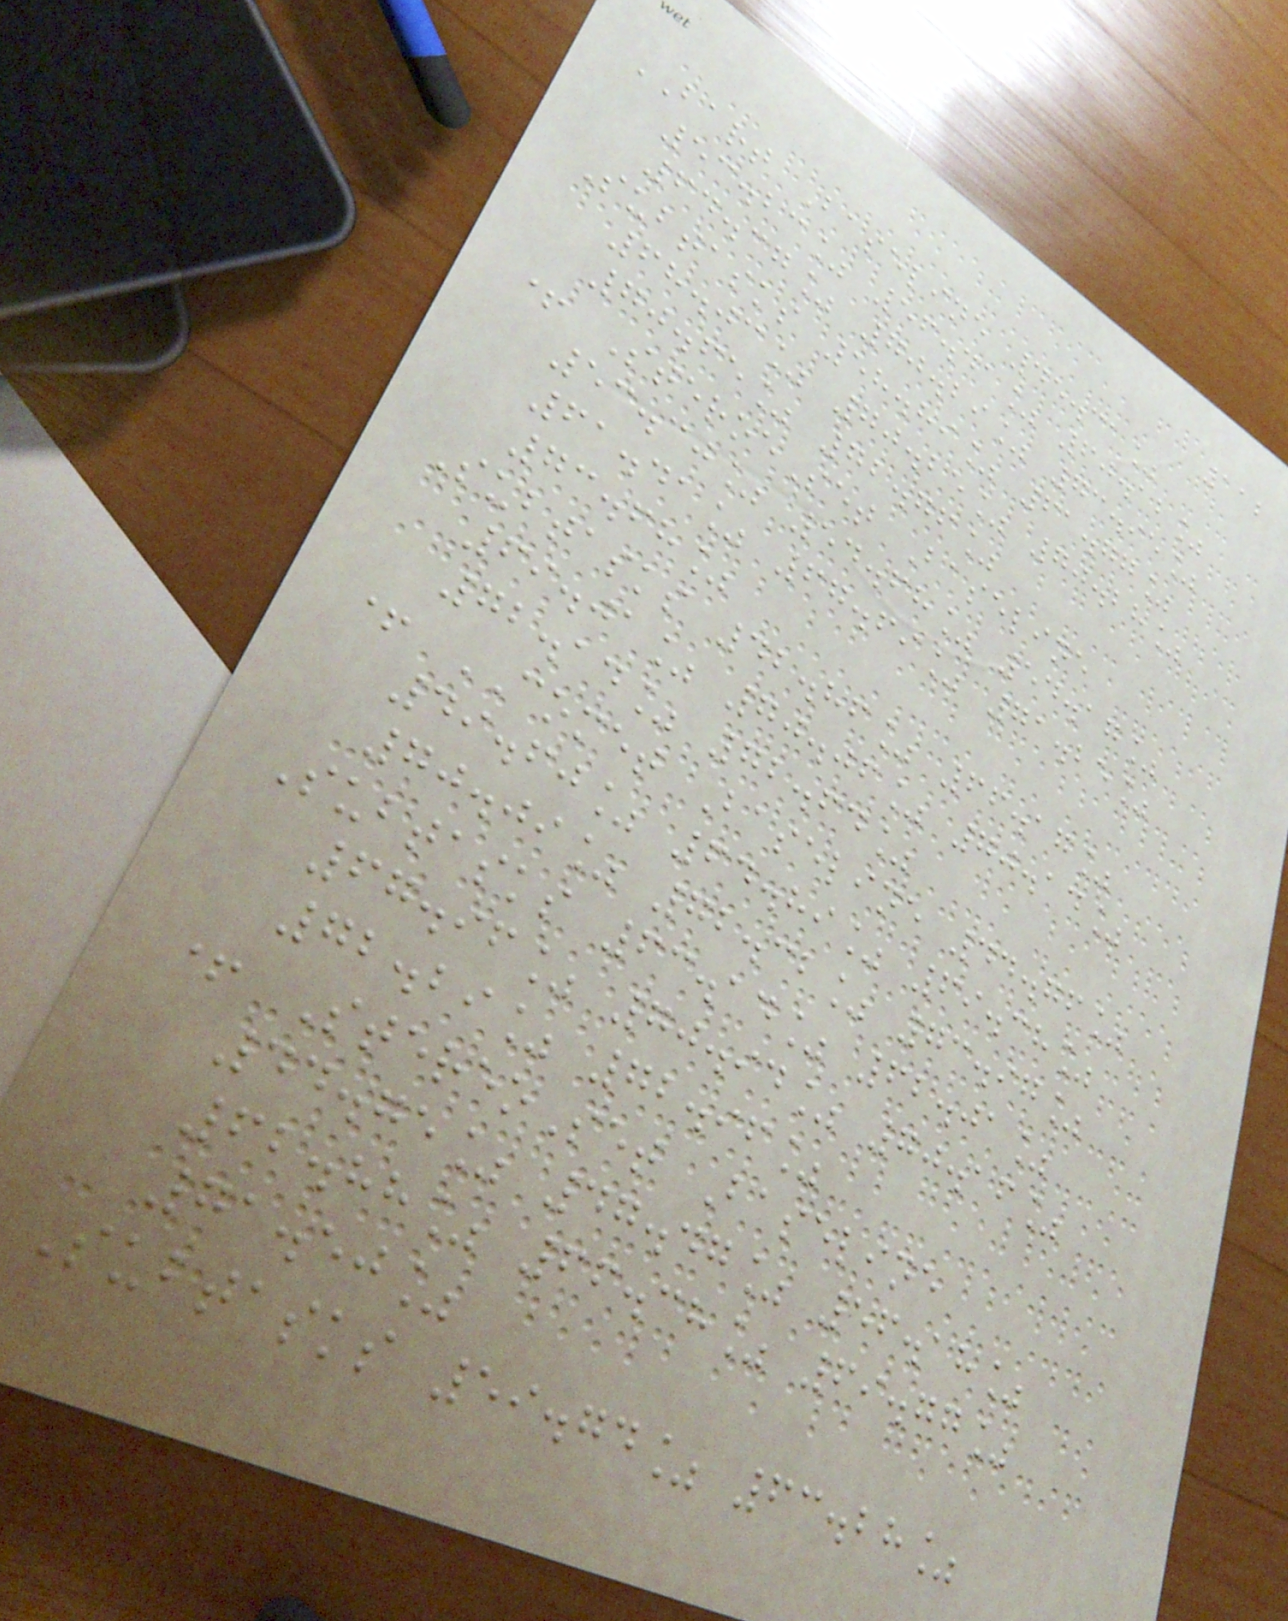112
BART Baseline 45.31%
53.23% 56.41% 60.12%
64.37% 70.29% 73.95%
Subtasks 58.89% 61.77%
68.03% 70.25% 70.28%
70.65% 72.76%
+ SteroeSet Baseline
53.30% 54.68% 54.17%
61.41% 67.69% 71.25%
73.68%
Subtasks 42.86% 66.17%
69.01% 70.06% 70.14%
72.14% 72.64%
+ COMET Baseline 44.76%
49.60% 64.89% 69.38%
70.09% 72.32% 73.97%
Subtasks 63.14% 62.01%
67.96% 70.94% 70.16%
72.29% 72.96%
+ StereoSet Baseline
44.75% 47.47% 56.18%
62.88% 66.38% 69.77%
71.50%
Subtasks 59.74% 63.28%
